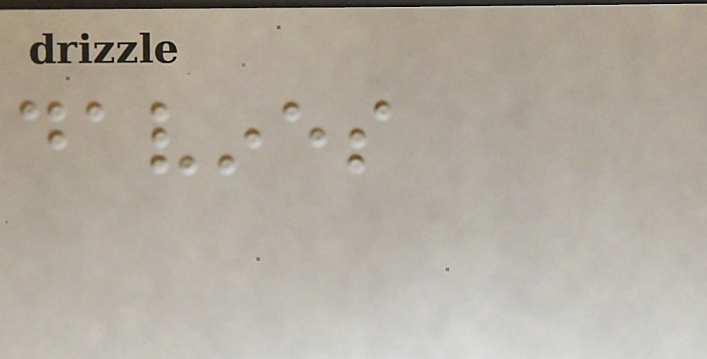davines
